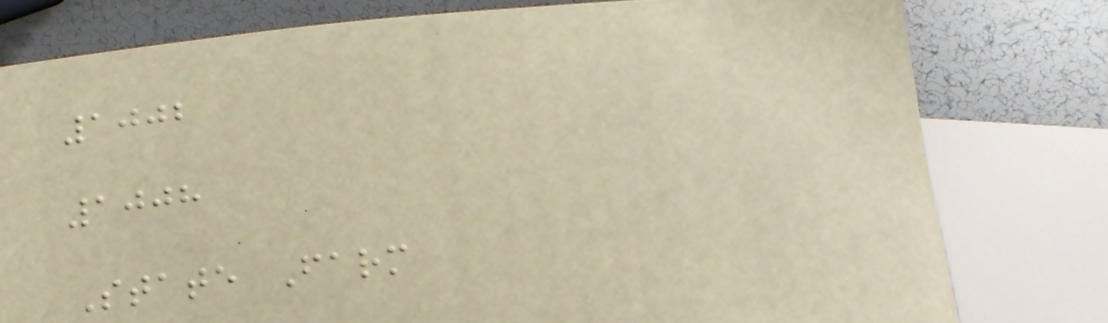1002
1008
State Farm
